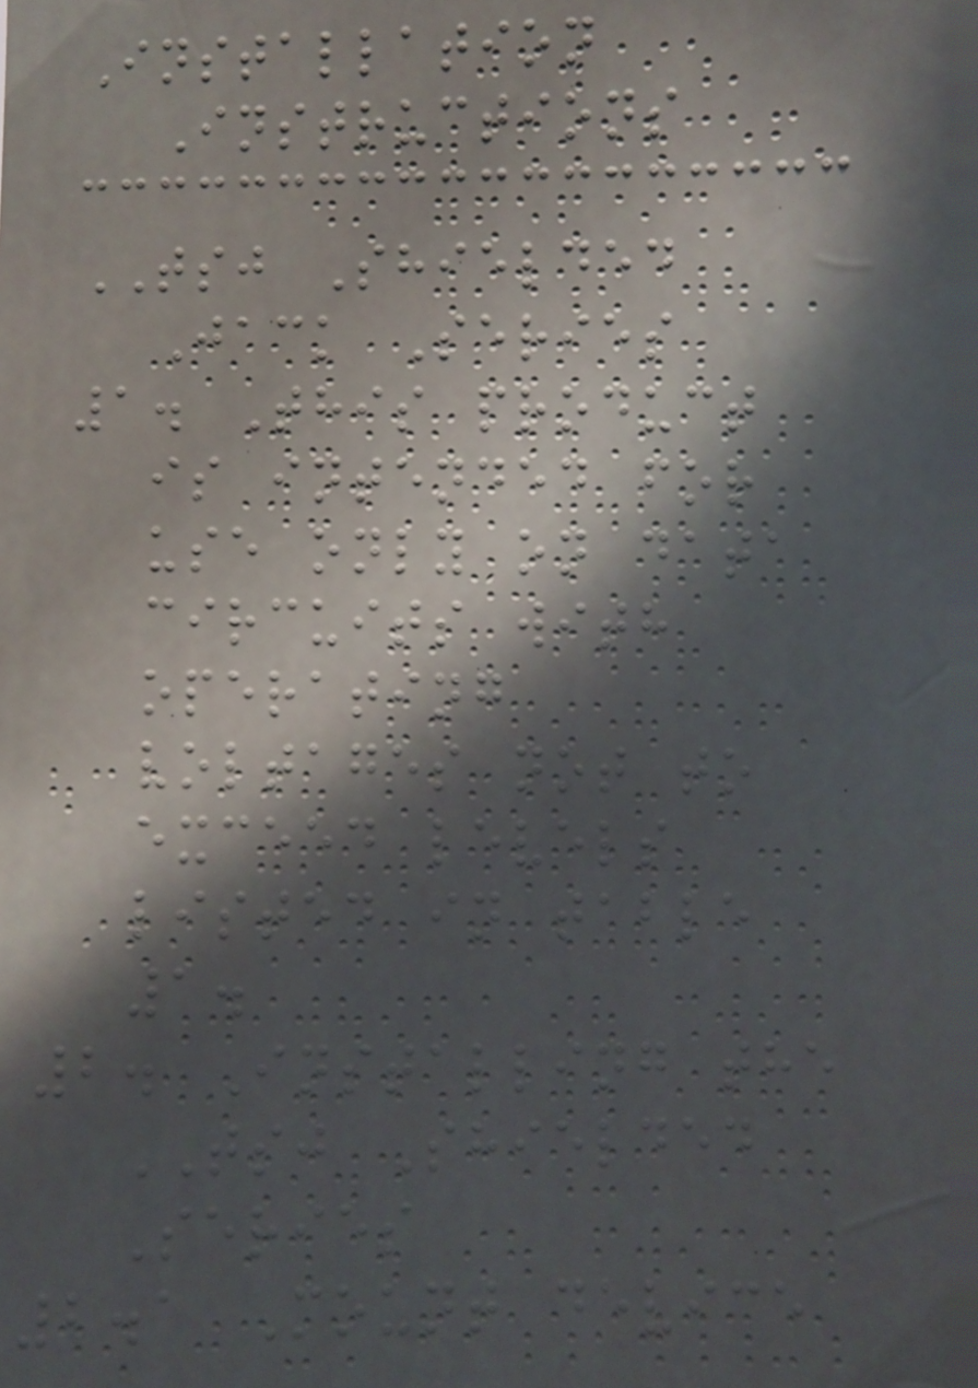Installation
Instructions
TSJ Shielded
Jack Series
1. This product
is intended for
use only on data
circuits with
operating
voltages not to
exceed levels
listed in table
1.
2. Installing the
TSJ Shielded
Series
2.1 Mount device
